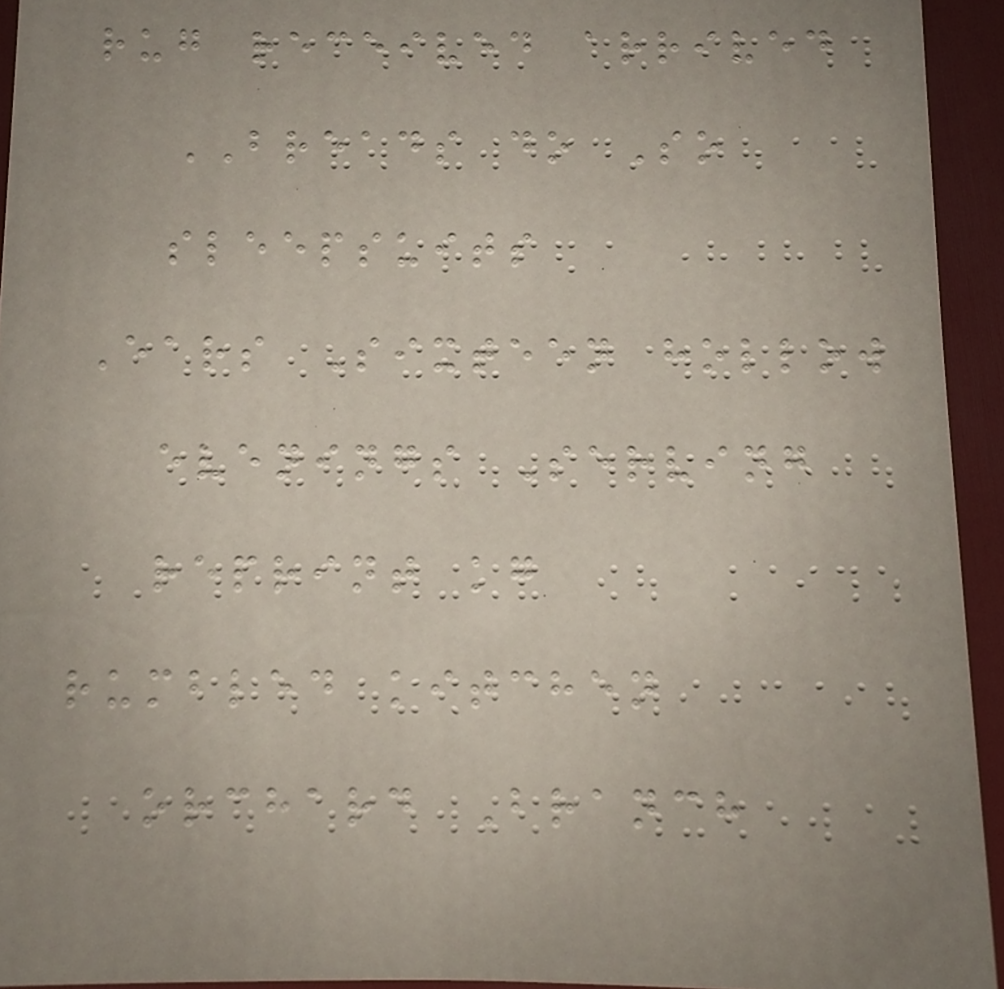rug received arrived
BREADS do So
sleepsuits
Ears Sixteen hollow
evenings Serving
reprint kg
rumbled kitchen
orchard Branch
